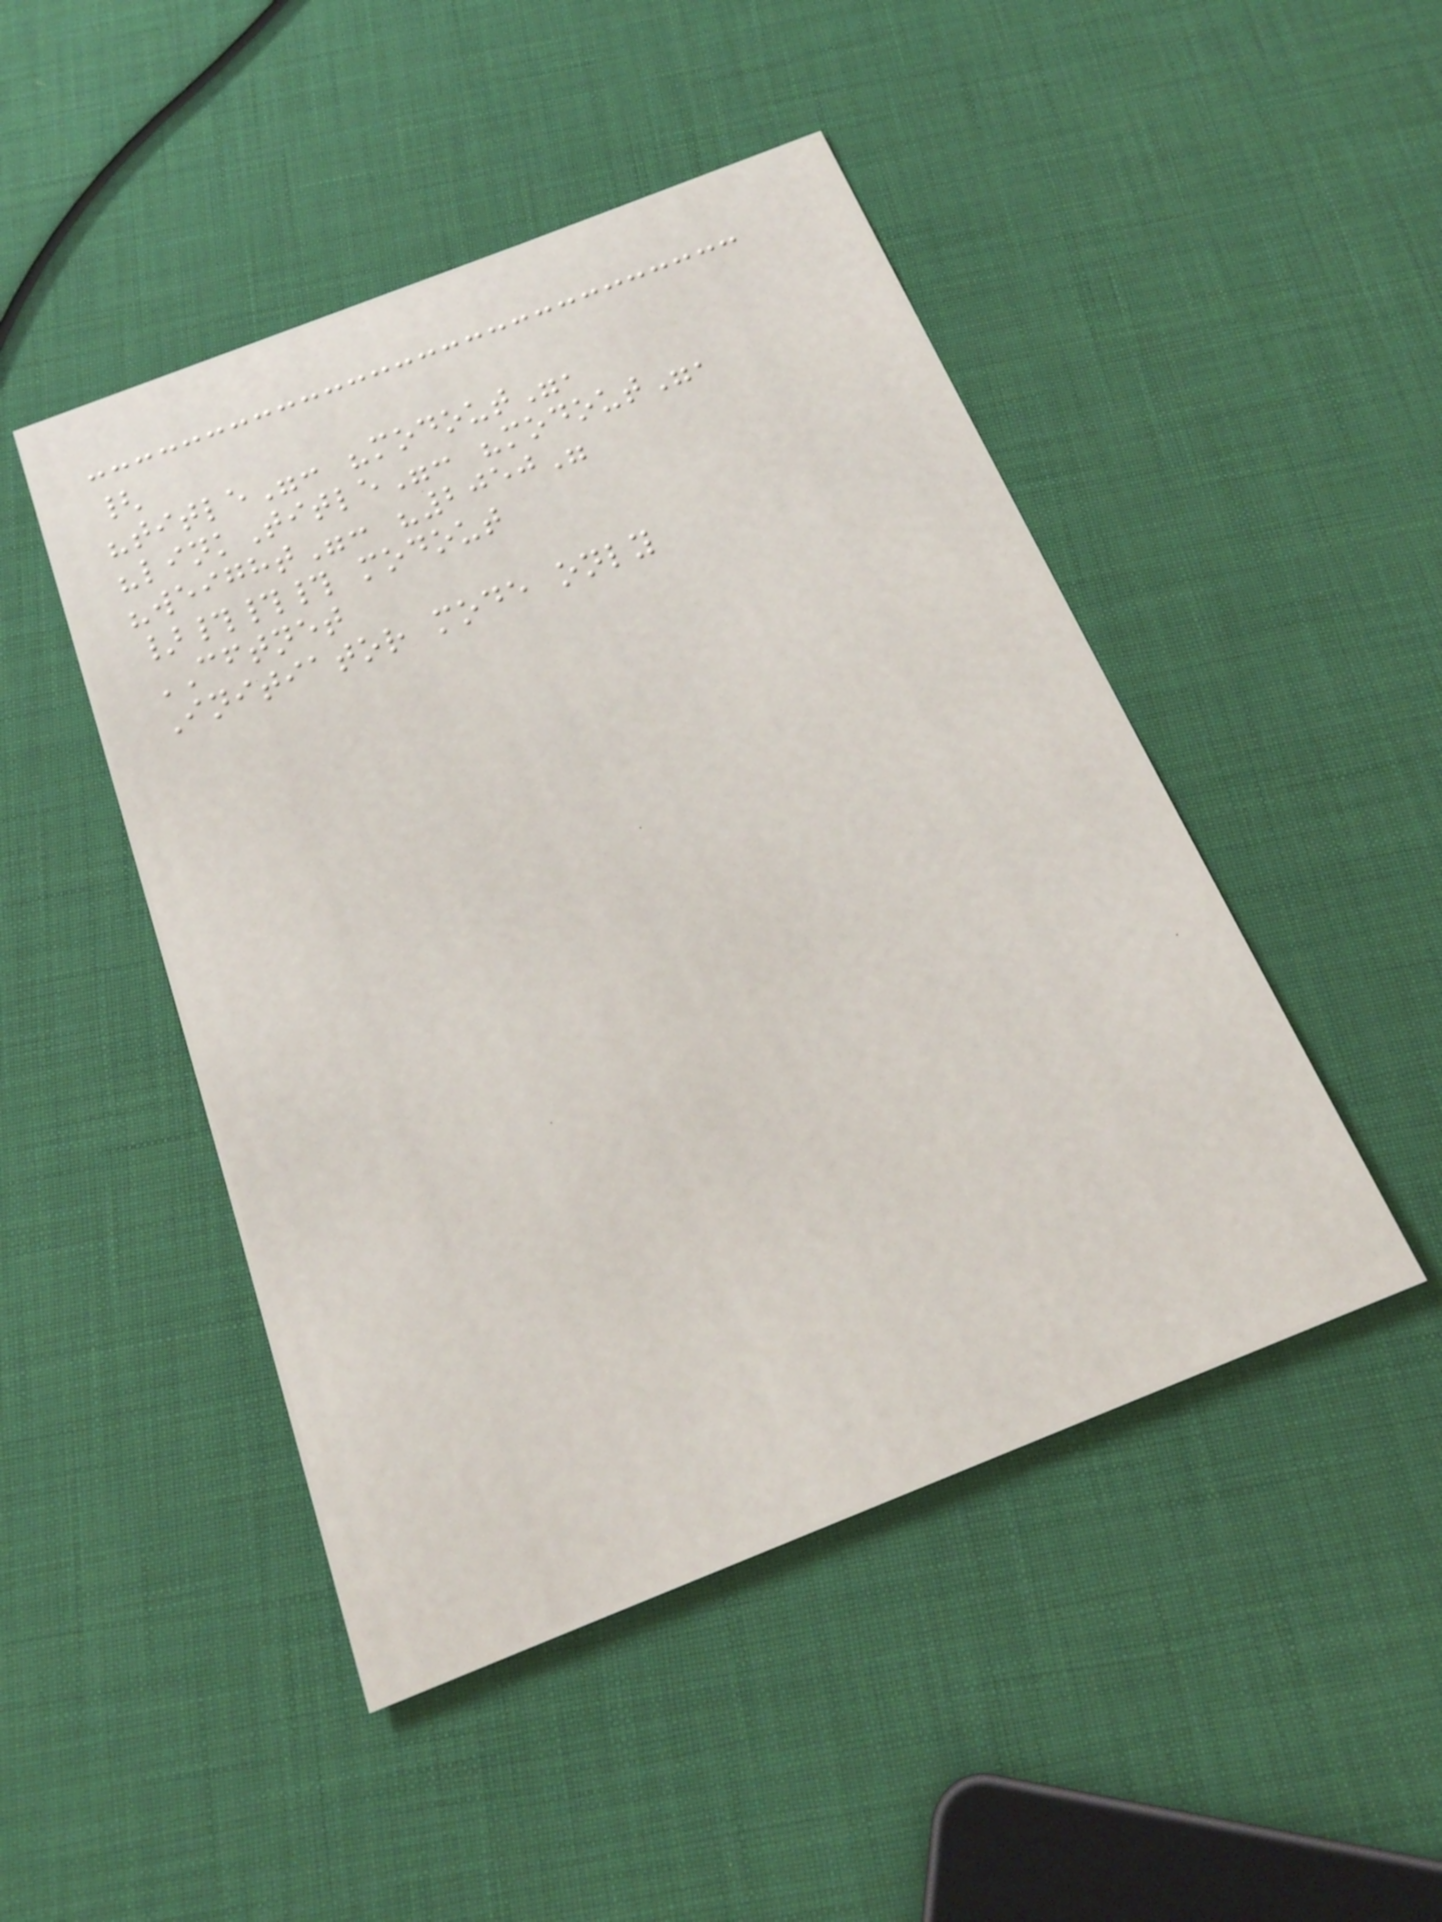{
"title": "modout",
"linkTitle": "modout",
"weight": "2050"
}### modout
CFTNET
Initiator mode only
